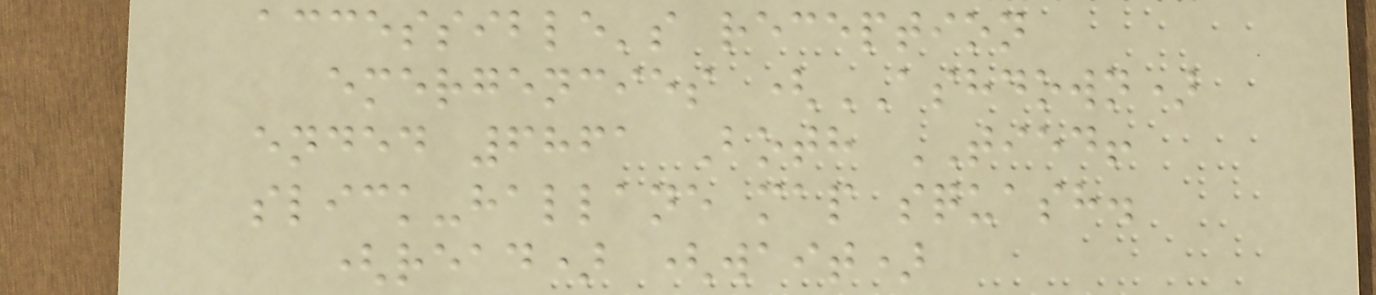accessible's reception
emergencies (ASHDOWN)
ended 6861 Both TIED!
slick-hallane map squash.
(read) (wait)
